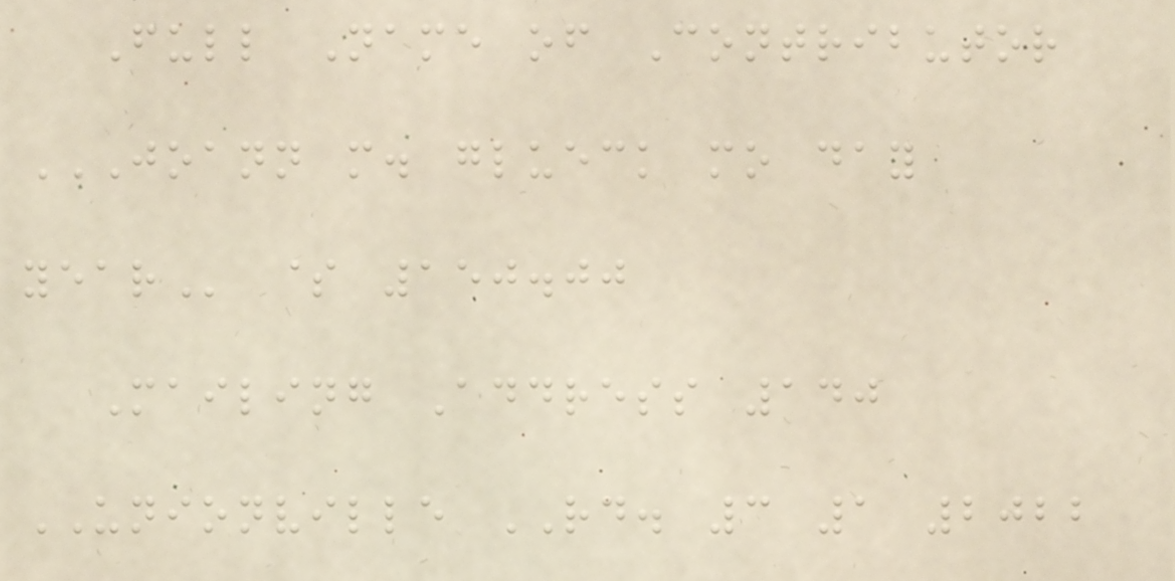Full Name of Contributor
JOANN M. GLUECK MO DAY
YEAR $ 150.00
Mailing Address 140
UNIONVILLE RD. 3 1 2022
